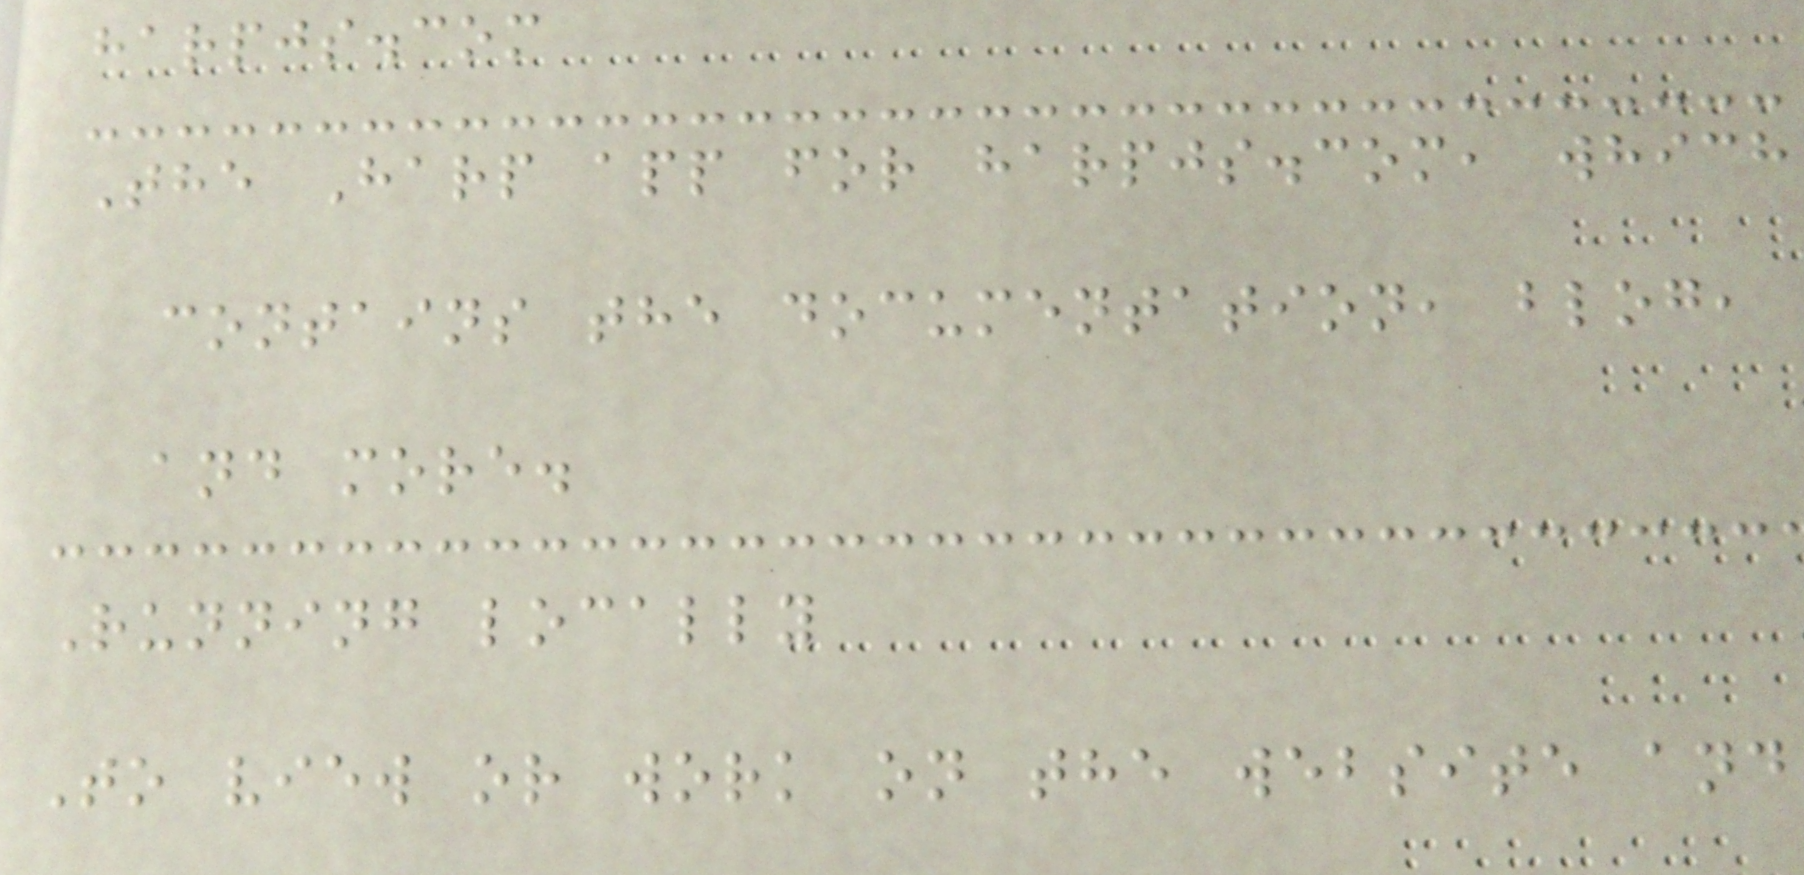harpjs.com
The Harp app for harpjs.com, which
contains the documentation, blog,
and more.
Running locally
To view or work on the website and
